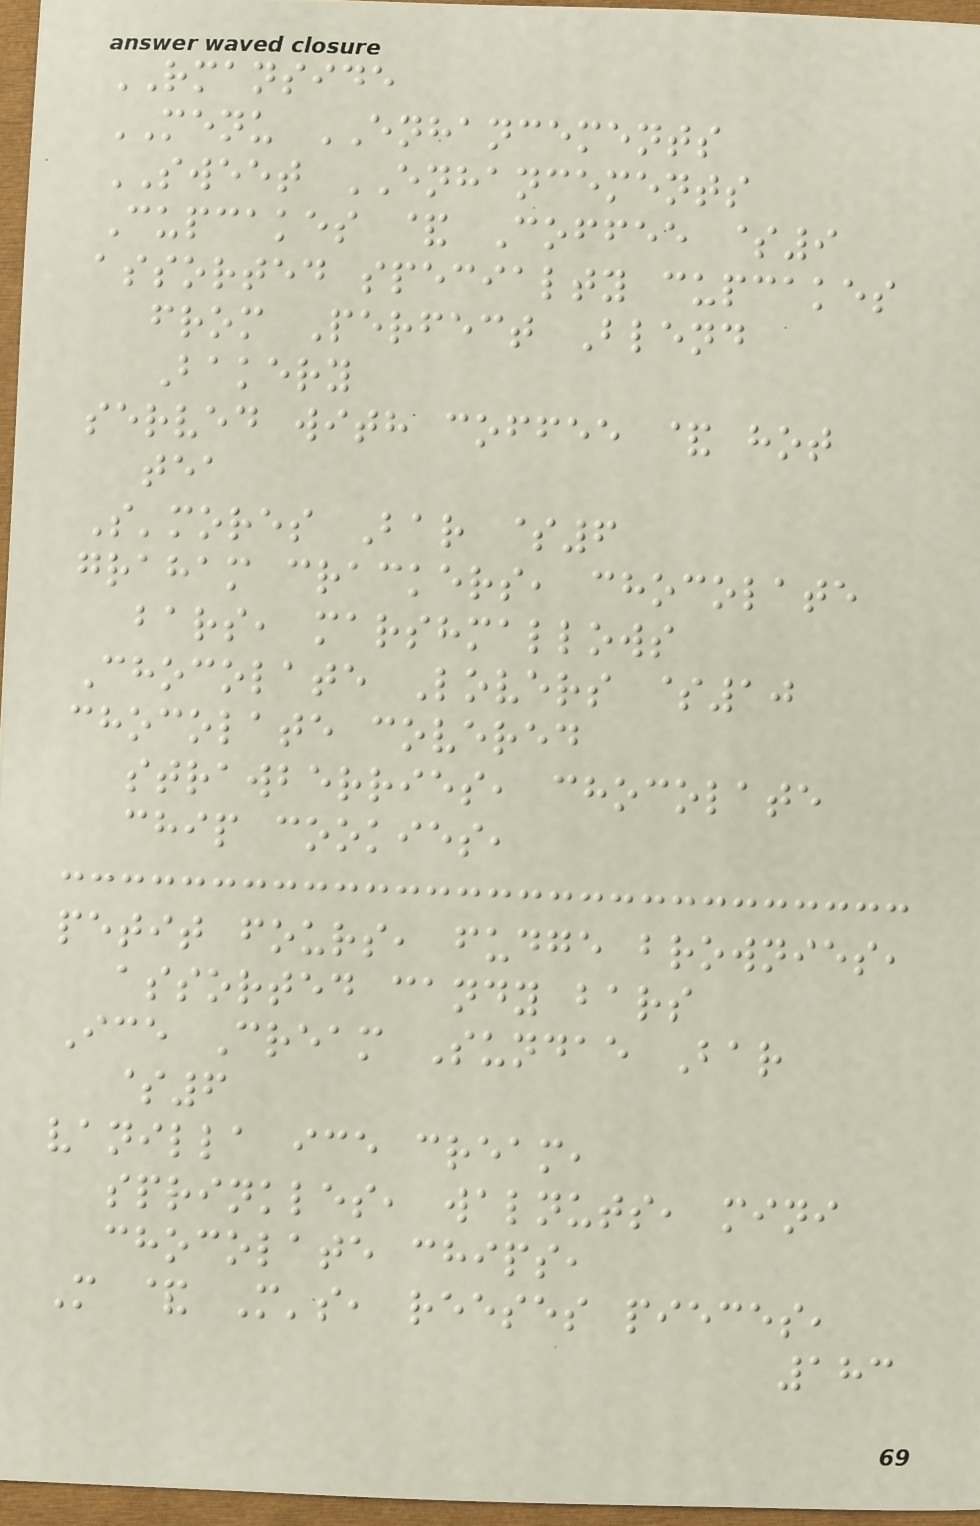RMANSIDE
MENU ENHANCEMENTS
SWEET ENHANCEMENTS
Cupcakes & Coffee $9
assorted specialty cupcakes
from Perfect Blend
Bakery
served with coffee & hot
tea
S'mores Bar $6
graham crackers, chocolate
bars, marshmallows
Chocolate Lovers $10
chocolate covered
strawberries, chocolate
chip cookies,
petit fours, fudge brownies,
assorted candy bars
Ice Cream Sundae Bar
$6
vanilla ice cream,
sprinkles, walnuts, mini
chocolate chips,
M & M's, reeses pieces,
183
